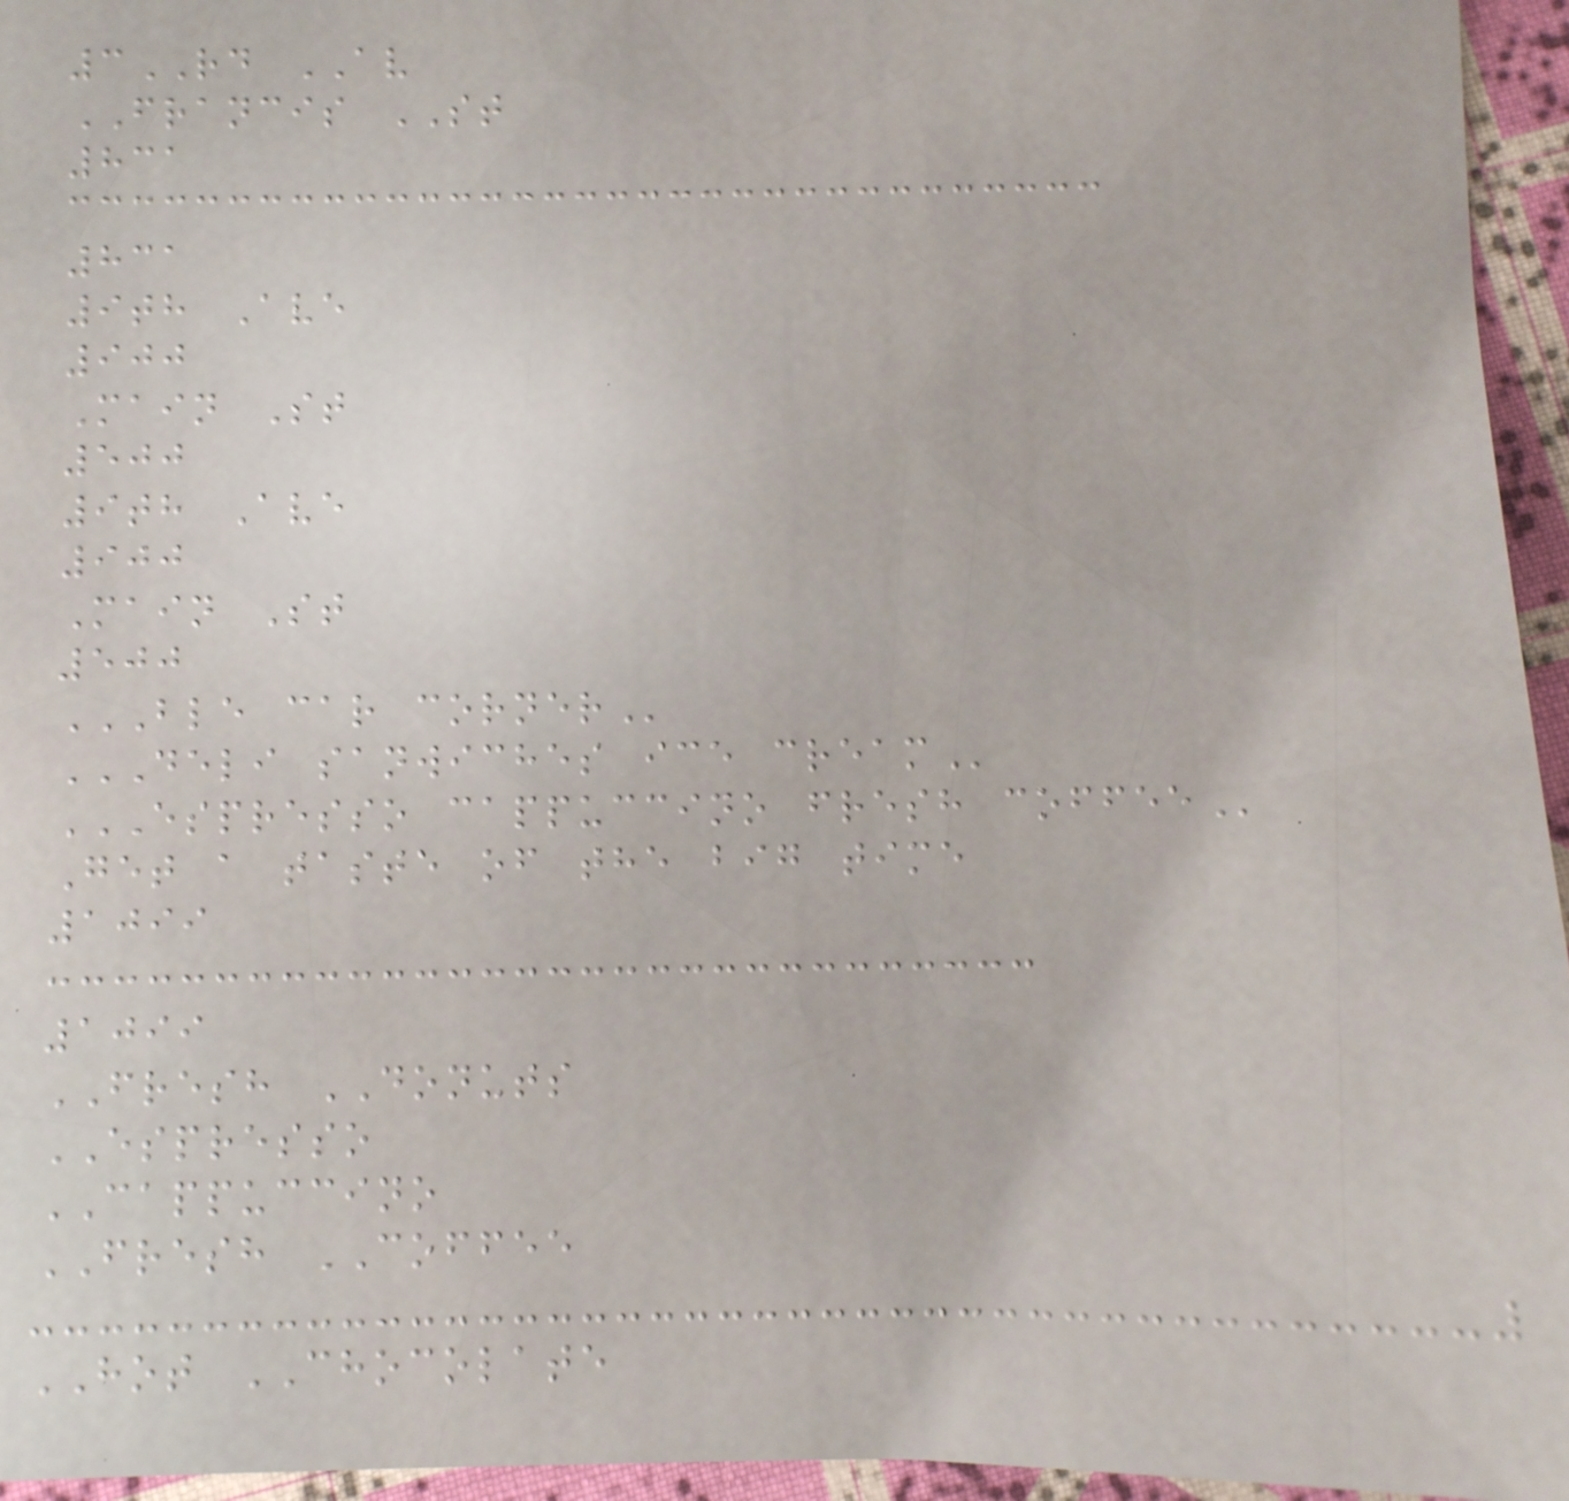3RD AV
FRANCIS ST
831
831
9th Ave
900
Main St
500
9th Ave
900
Main St
500
BLE CAR CORNER
DELI SANWICHES ICE CREAM
ESPRESSO CAPPUCCINO FRESH COFFEE
Get a taste of the big time
1099
1099
FRESH DONUTS
ESPRESSO
CAPPUCCINO
FRESH COFFEE
HOT CHOCOLATE
